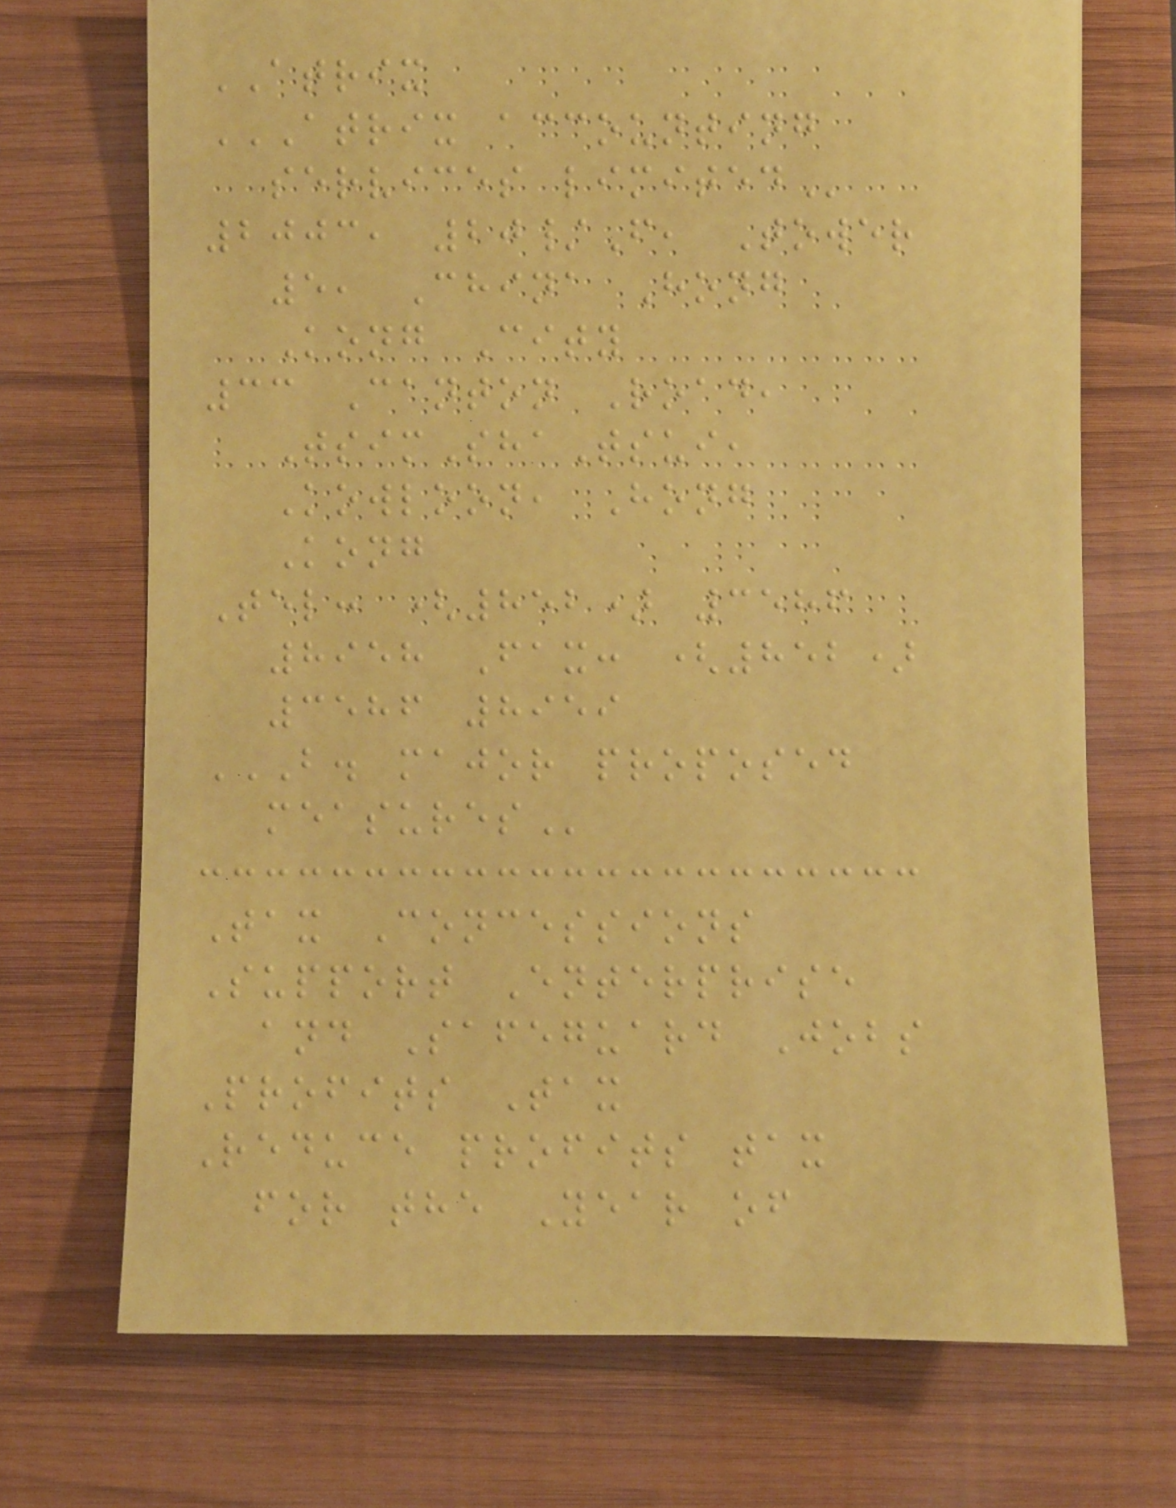ATRIX
ATRIX ACCOUNTING
SERVICES LIMITED
2003, 20/F, Tower
5, China Hong
Kong City
33 Canton Road,
TsimShaTsui,
Kowloon, Hong
Kong
Tel: (852) 3586
8958 Fax: (852)
3586 8959
B. MAJOR PROPOSED
MEASURES
Tax Concessions
Support Enterprise
and Safeguard Jobs
Profits Tax
Reduce profits tax
for the Year of
